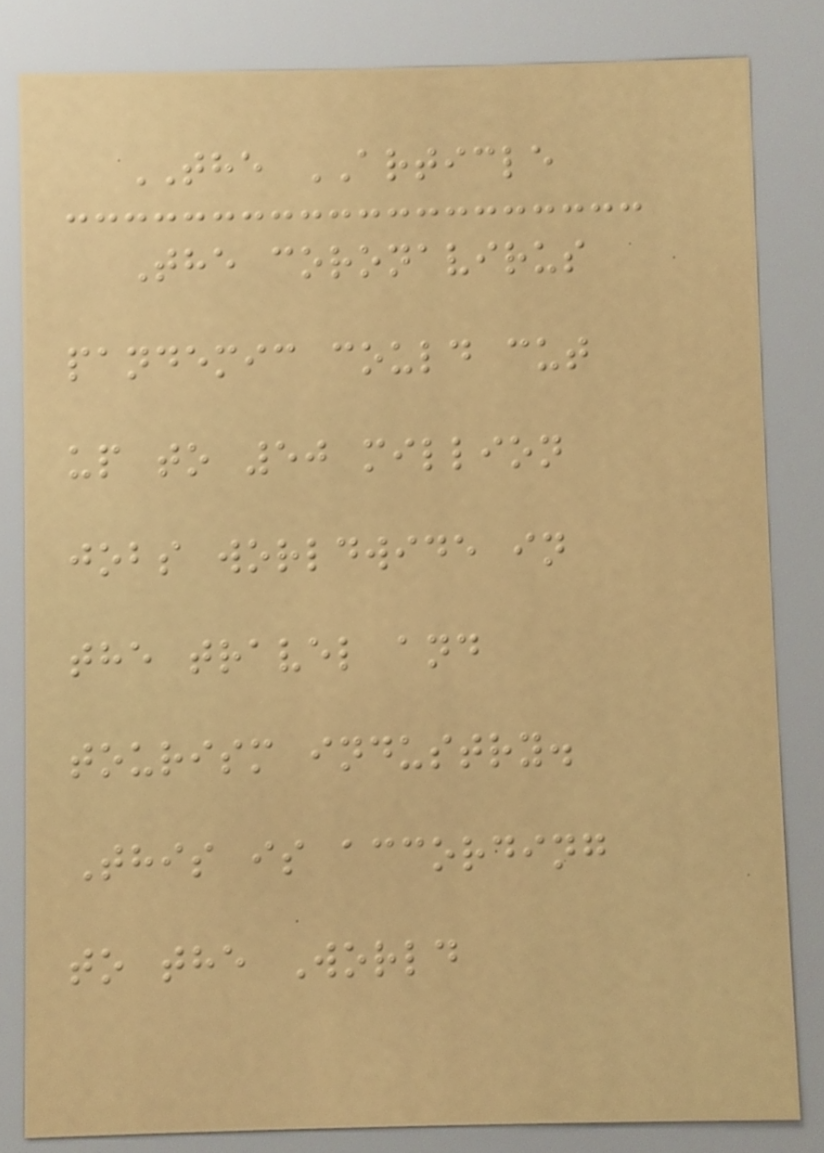THE ARTICLE
The coronavirus
pandemic could cut
up to 50 million
jobs worldwide in
the travel and
tourism industry.
This is according
to the World
